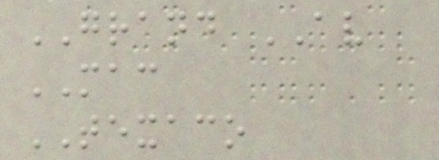GRAND AV
MAC
TEXACO
